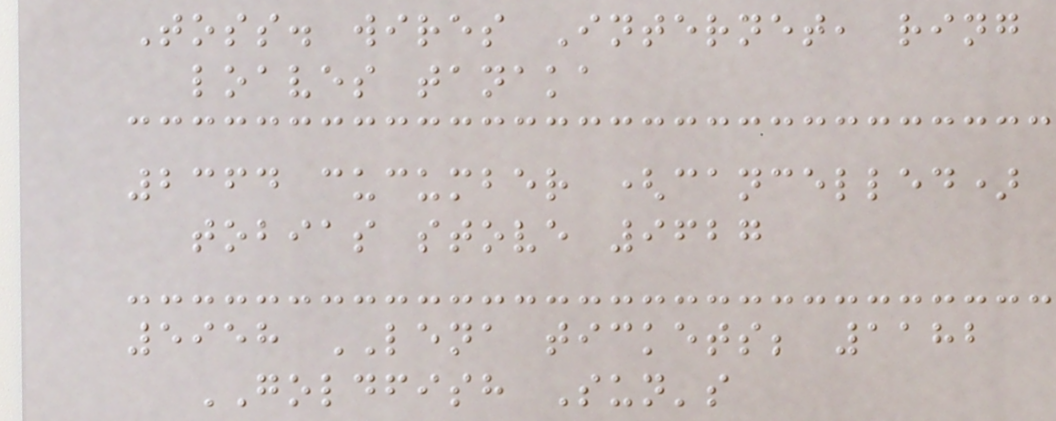Toss. wires Internet, ring
loaves tanaka
2364 cucumber (cancelled)
tobias stove 9627
5958 LENA tickets; 1182
GOLDFISH Sun's
